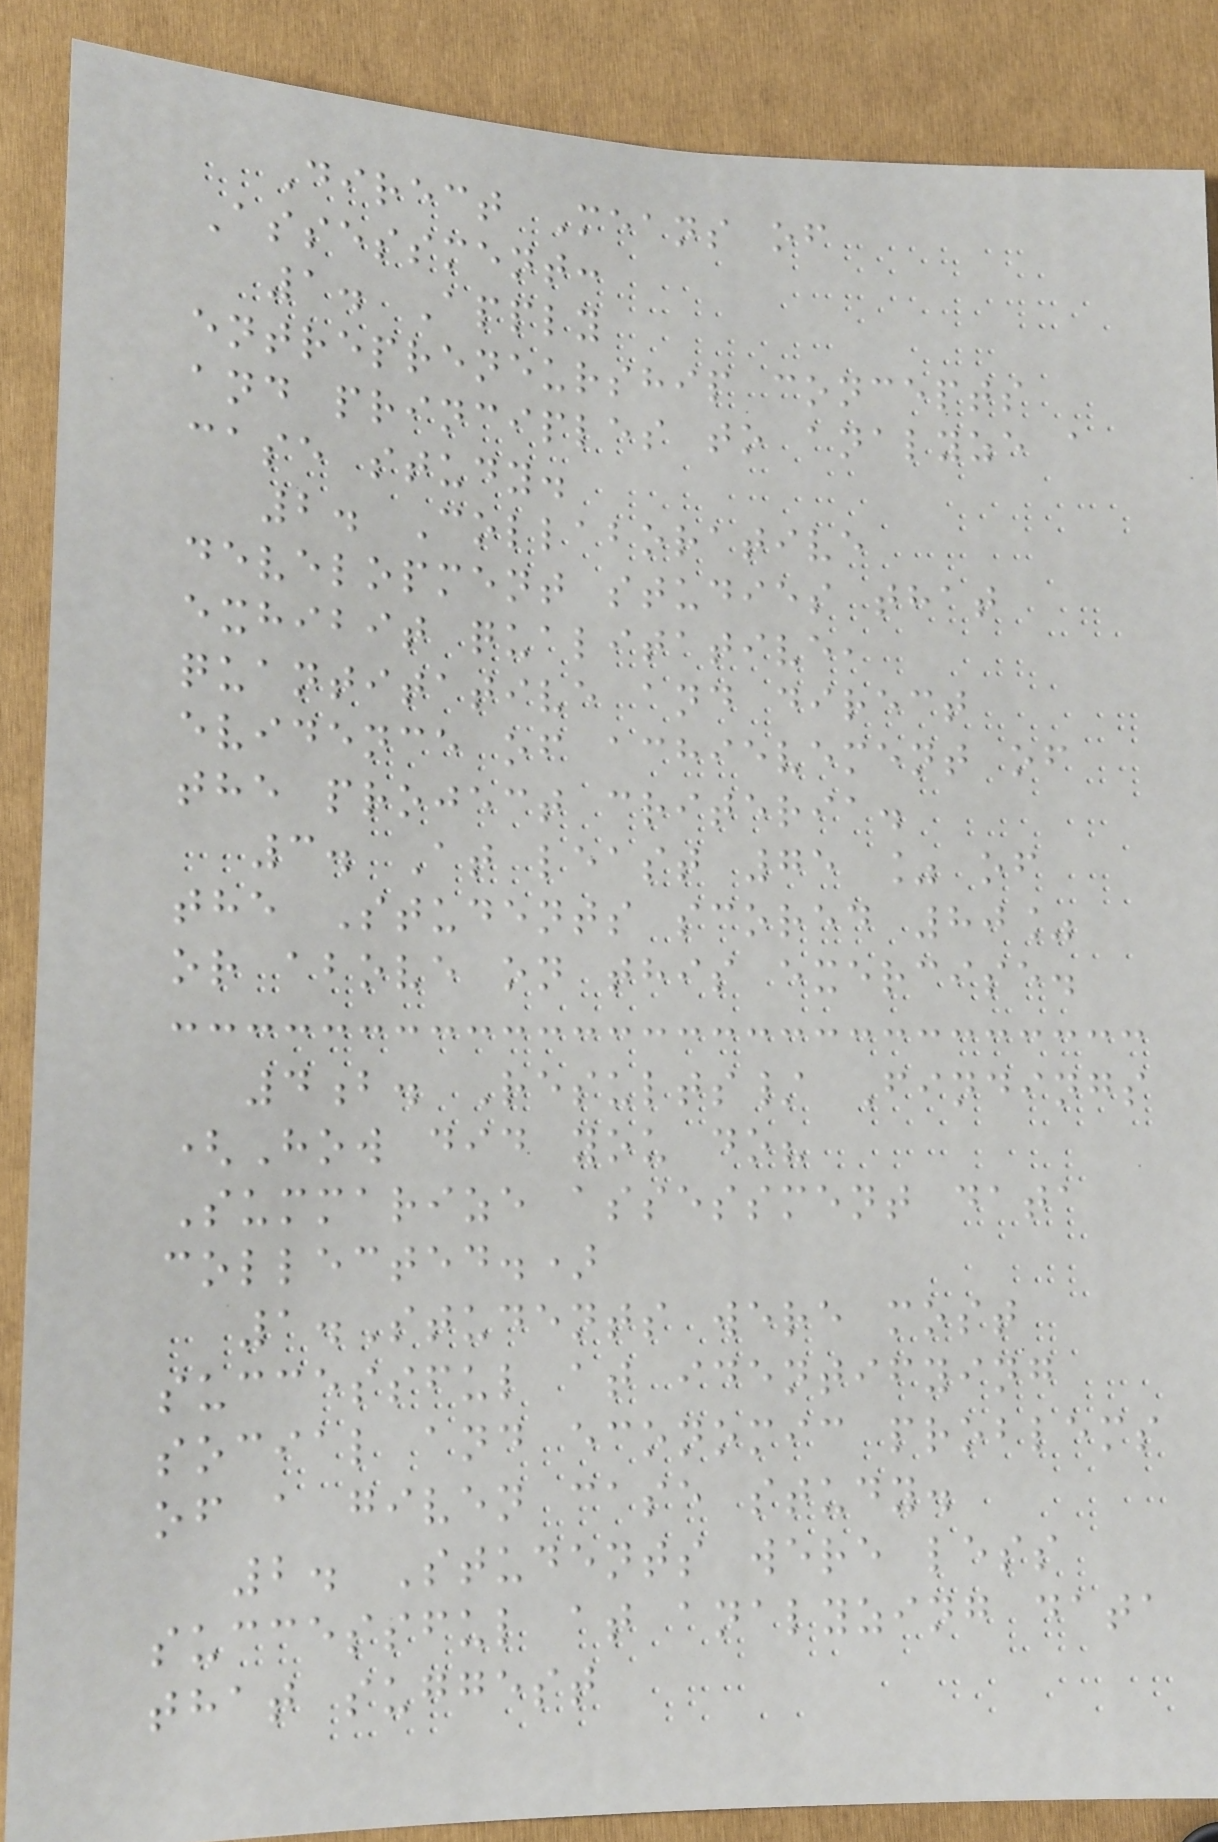Direct Means of
Assessment:
1. Apply
entrepreneurship concepts
and principles to analyze a
case study.
2. Collaborative
development studies that
exhibit qualitative,
quantitative and direct
evidence of achievement of
the project criteria.
3. At least 75 % of
the Students scored 80%
or above on this exercise.
4b. Results/ Findings
(How did you do?
Summarize assessment data
collected.)
1.Students were most
successful at identifying
social and economic problems
of a given case study.
2. Students were less
successful at analyzing data
that suggest
